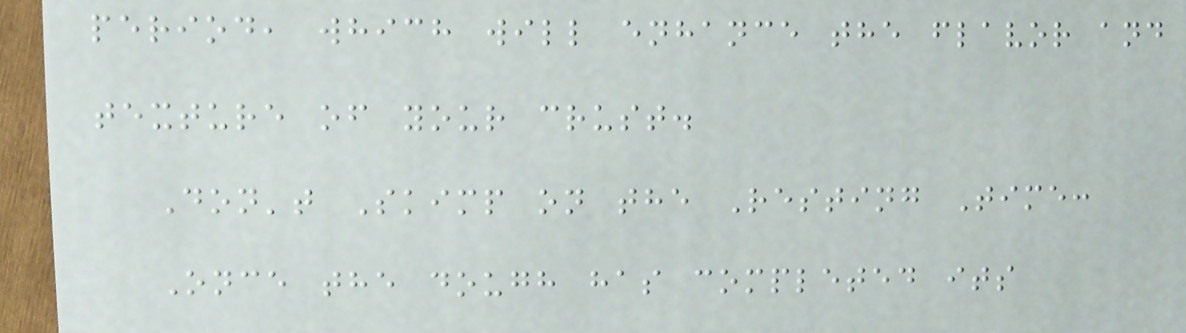period, which will enhance the flavor and
texture of your crust.
Don't Skimp on the Resting Time:
Once the dough has completed its
